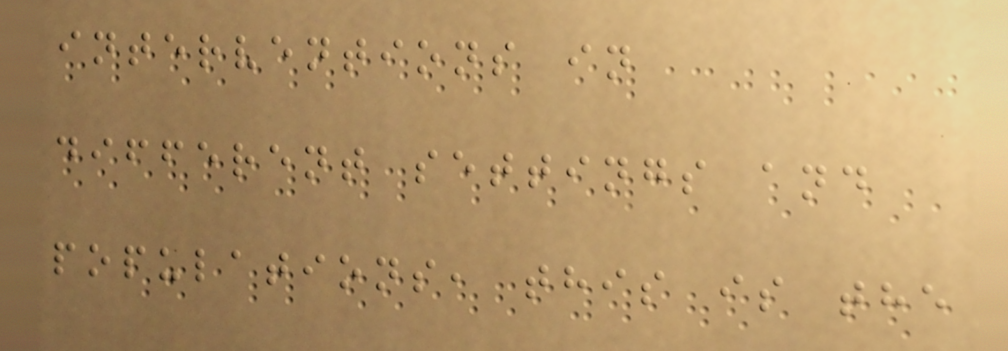interventions in
different settings and
populations, this is the
